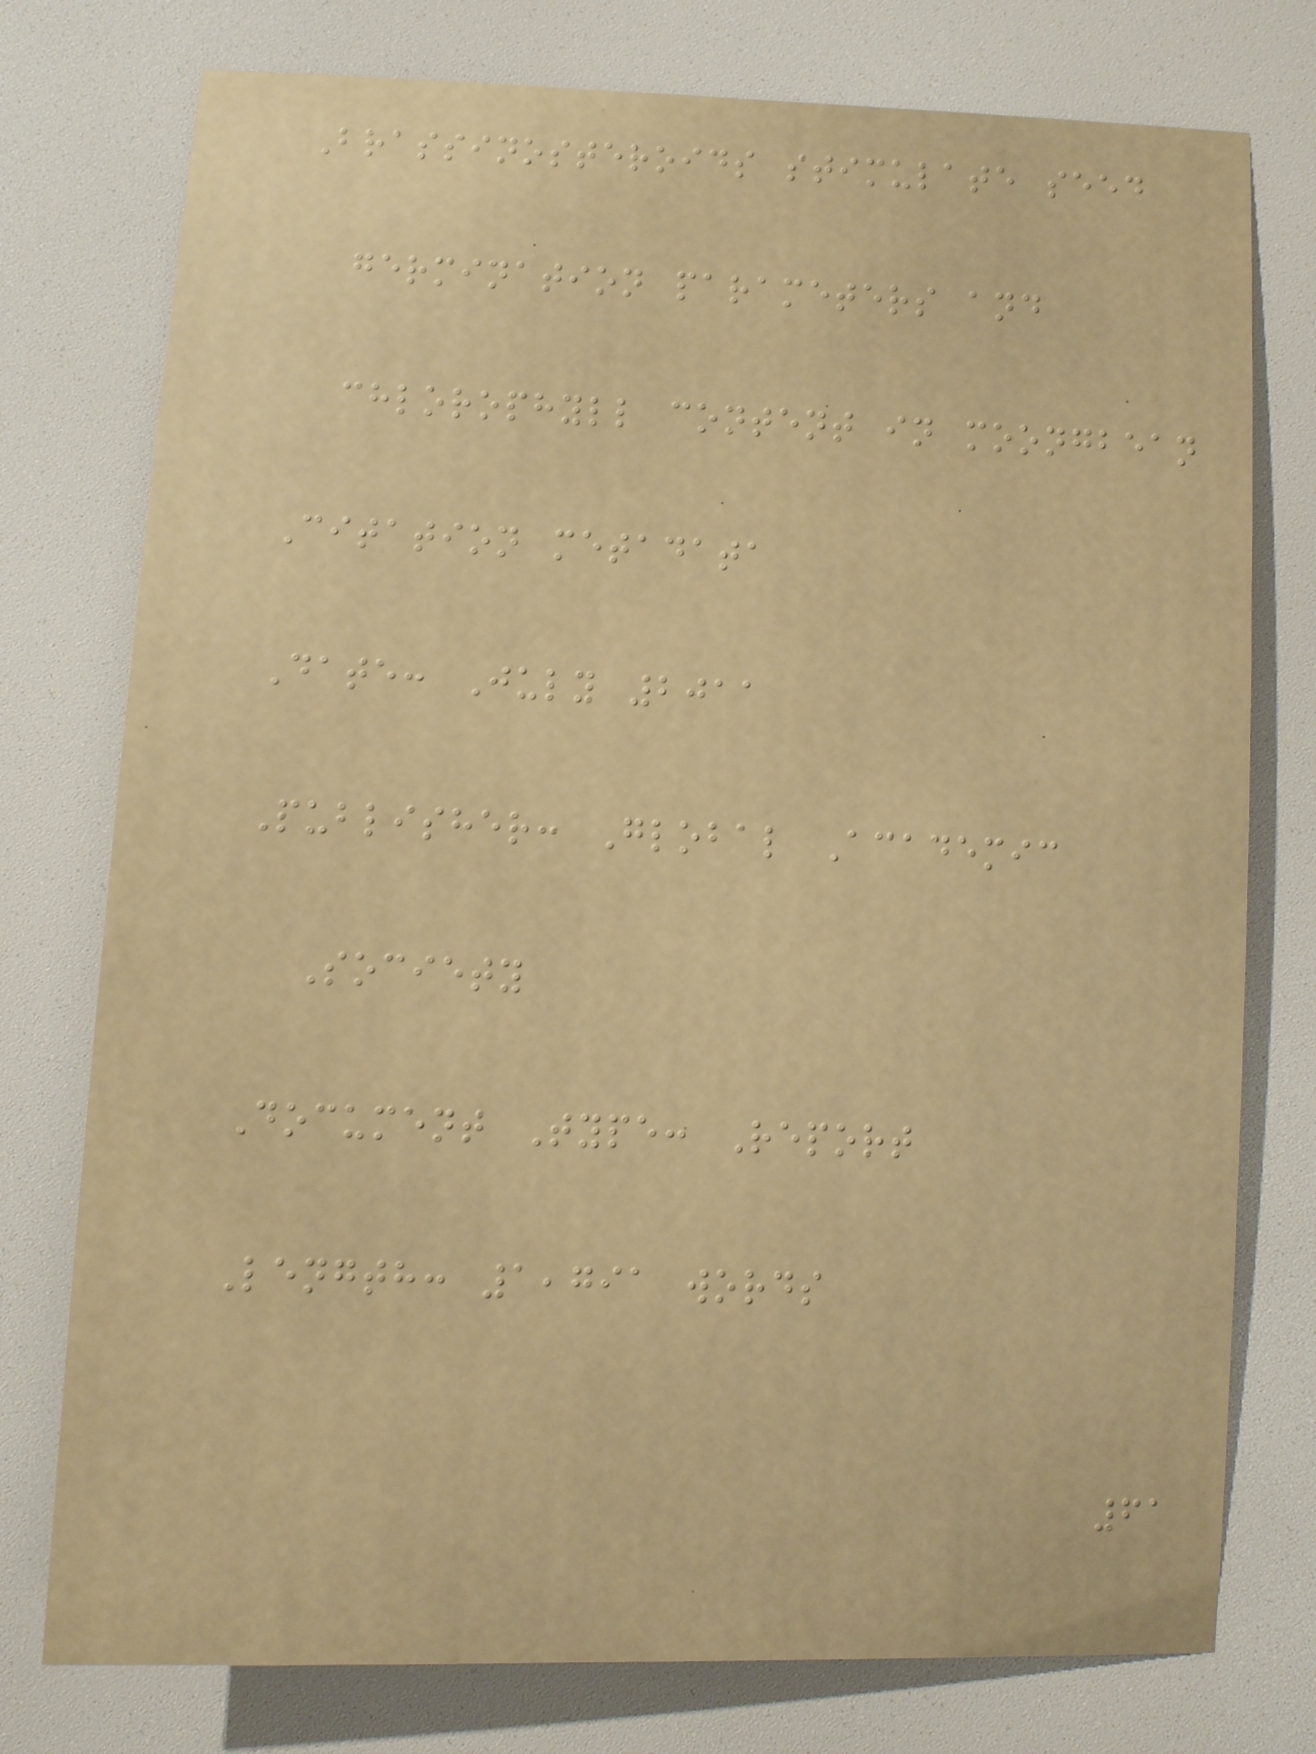Brassinosteroids stimulate seed
germination parameters and
chlorophyll content in moongbean
Citation metadata
Date: July 2011
Publisher: Global Academic
Society
Document Type: Report
Length: 1,791 words
61
